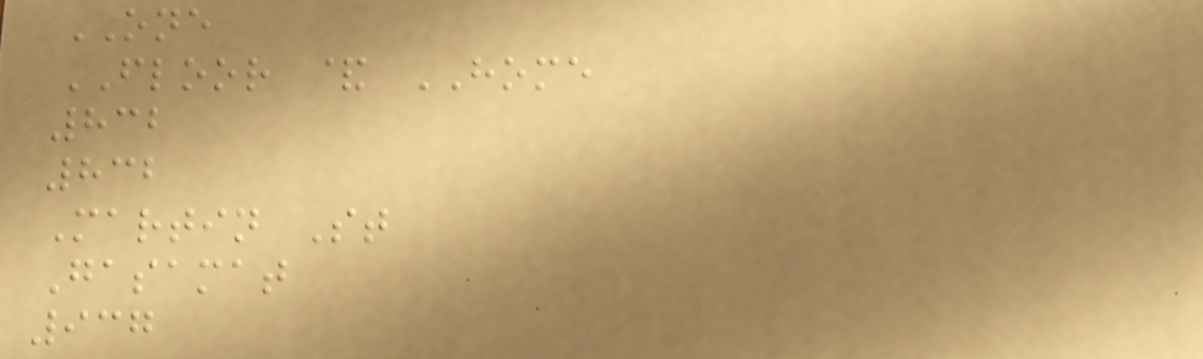ONE
FLOOR & HOME
832
832
Martin St
Gasamat
937
